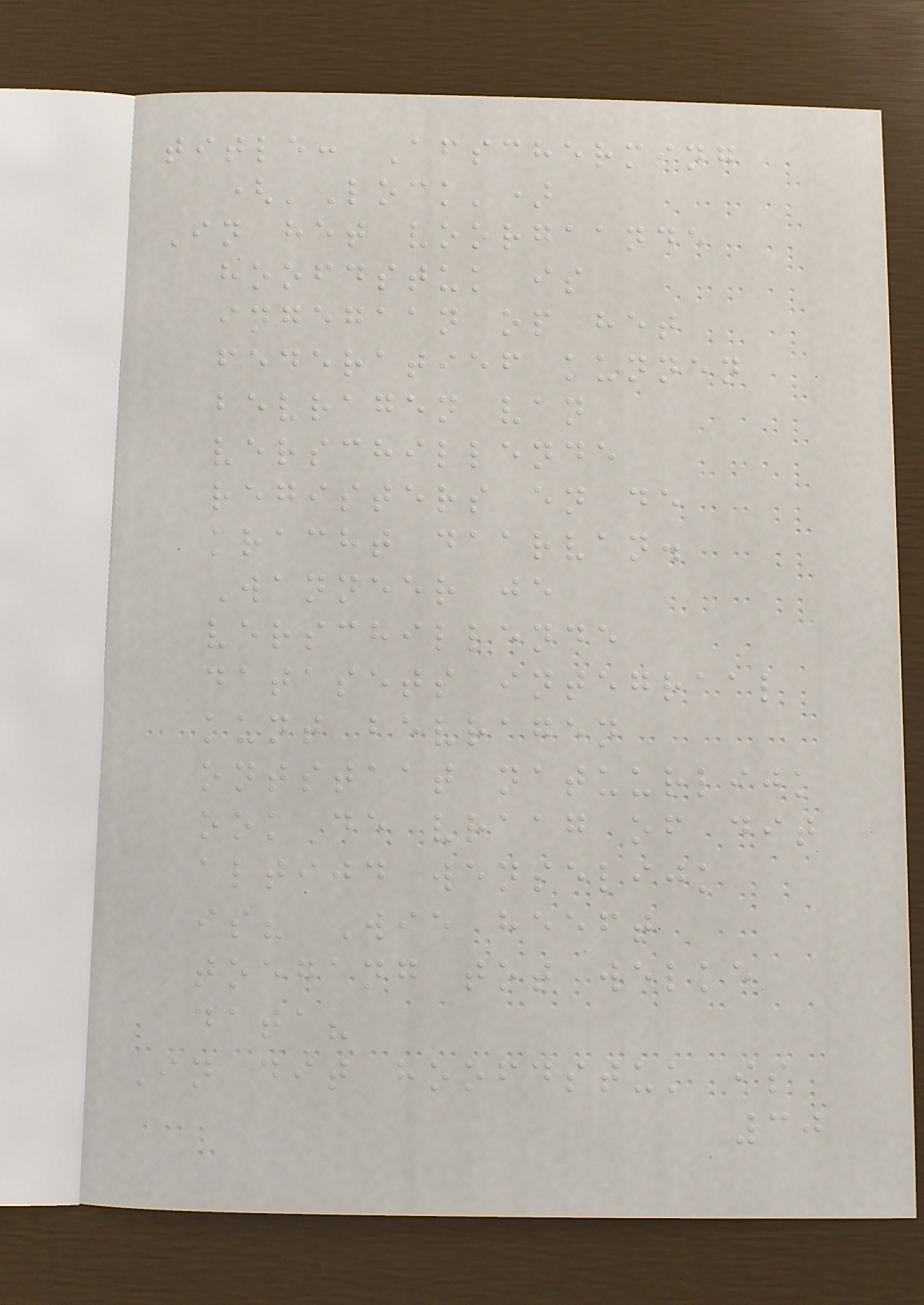title: Afscherming
('Lock')
In het voorgaande
hoofdstuk is
ingegaan op het
federatief kunnen
bevragen van
verschillende
registers en de
kracht daarvan.
Wanneer je
verschillende
datasets integraal
kunt bevragen
ontstaat natuurlijk
ook de vraag of dit
altijd wenselijk
is? Wie heeft
toegang tot welke
data?
In dit hoofdstuk is
30
